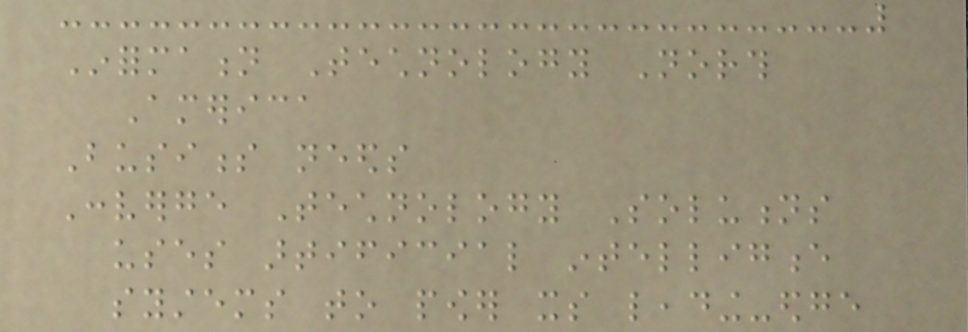Information Technology North
America
Business needs
Converge Technology Solutions
uses artificial intelligence
systems to power its leading-edge
